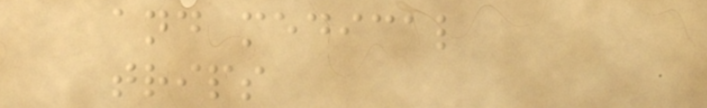and medical
trips
